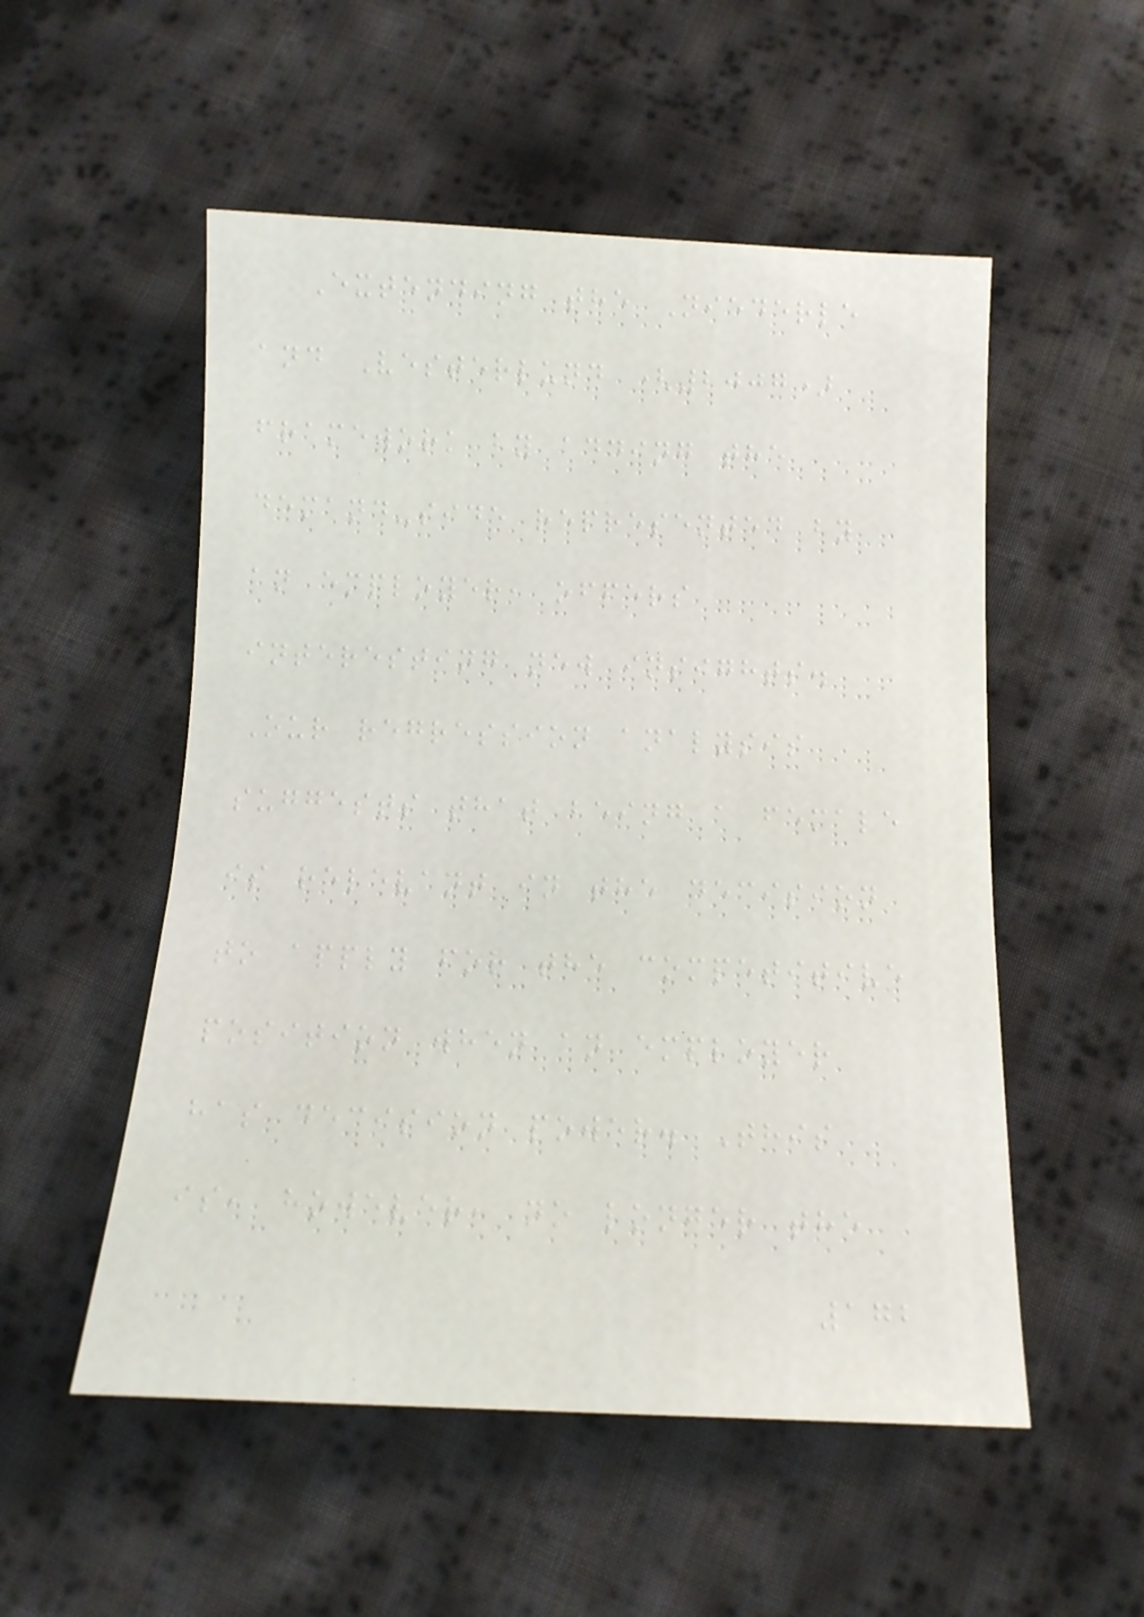Extending the Niederle
and Vesterlund (2007)
framework by adding the
demand-side represented by
an employer, offers
interesting new insights.
Our regression analysis
suggests that being a female
is relevant in the decision
to apply for the competitive
position when an employer
has decision power. This
is, however, no longer the
172
